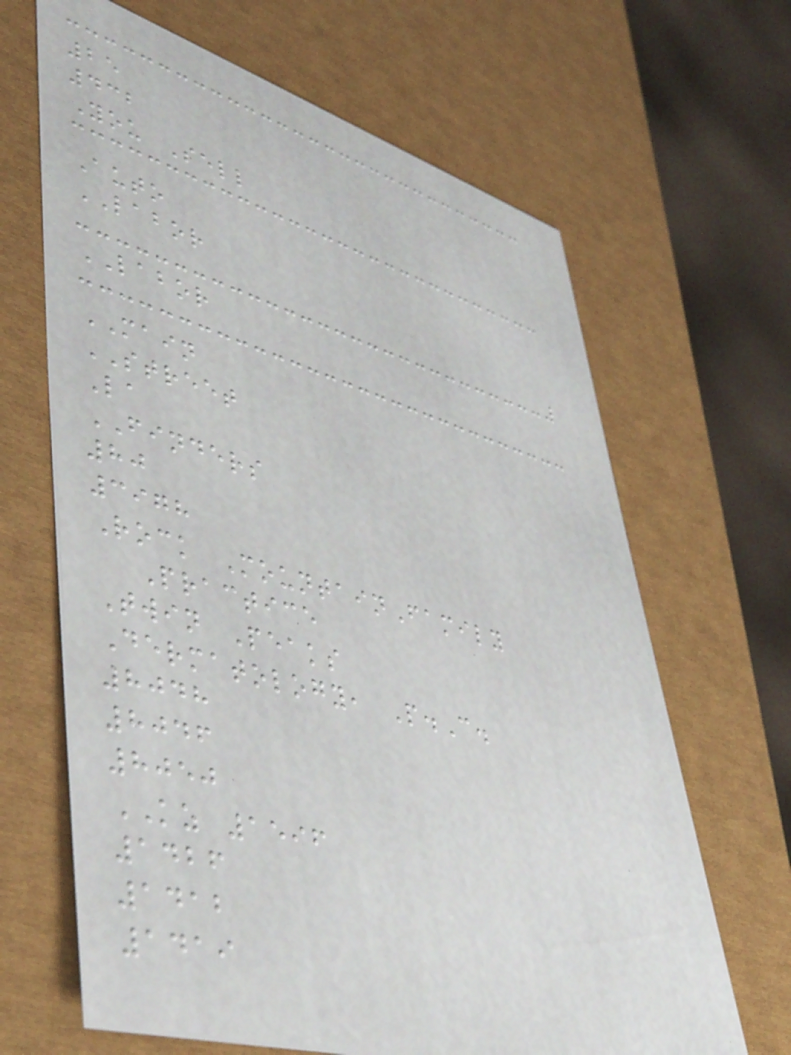25
432
You Sell
Auto
LABOR
LABOR
MAIN
STREET
La
FINDERS
80
3978
Rock MountainFamily
Practice
Twin Peaks
Dermatology, P.C.
8048
8046
8050
KZ 1596
1426
1412
1419
